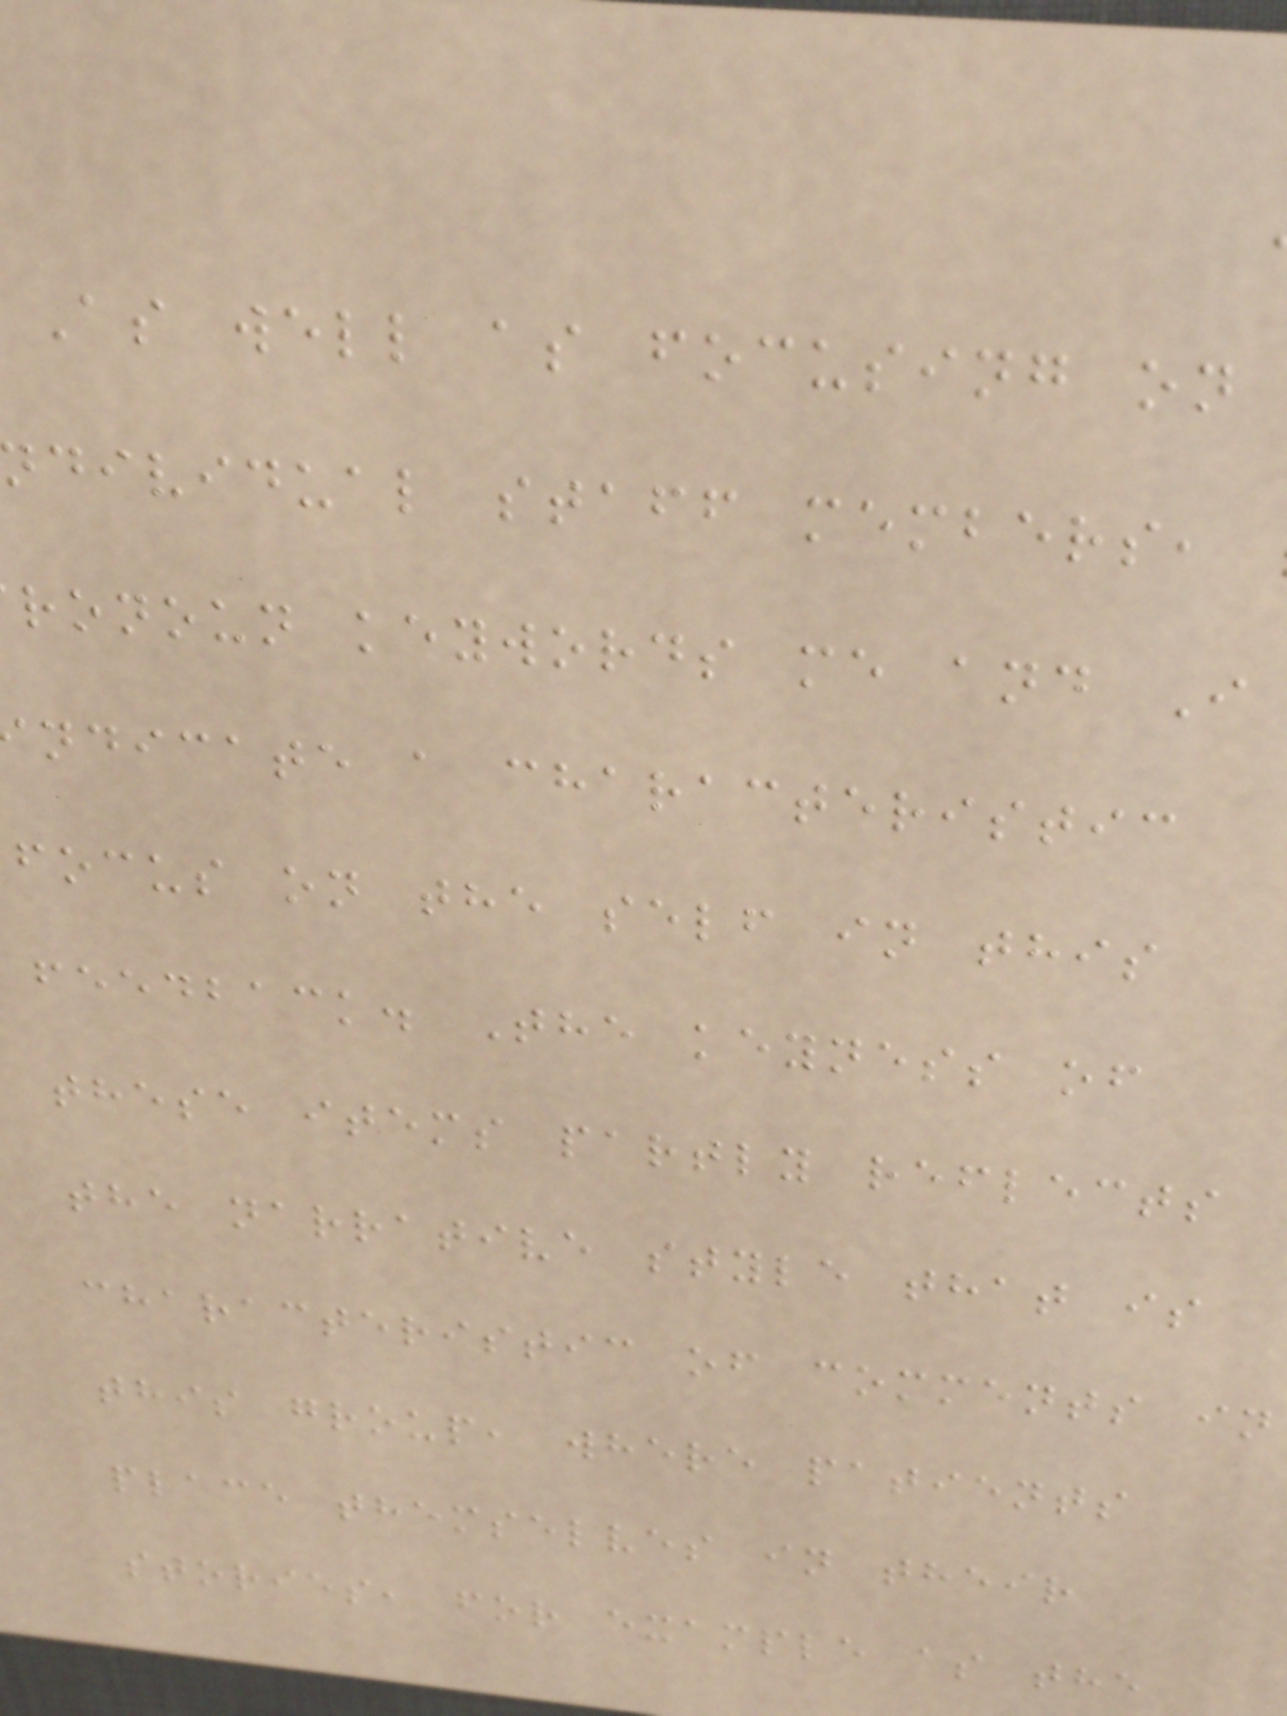As well as focusing on
dividual staff members,
ronoun keywords me and I
ndicate a characteristic
focus on the self in this
feedback. The keyness of
these items partly reflects
the narrative style that is
characteristic of comments in
this group, where patients
place themselves in their
stories, for example as the
